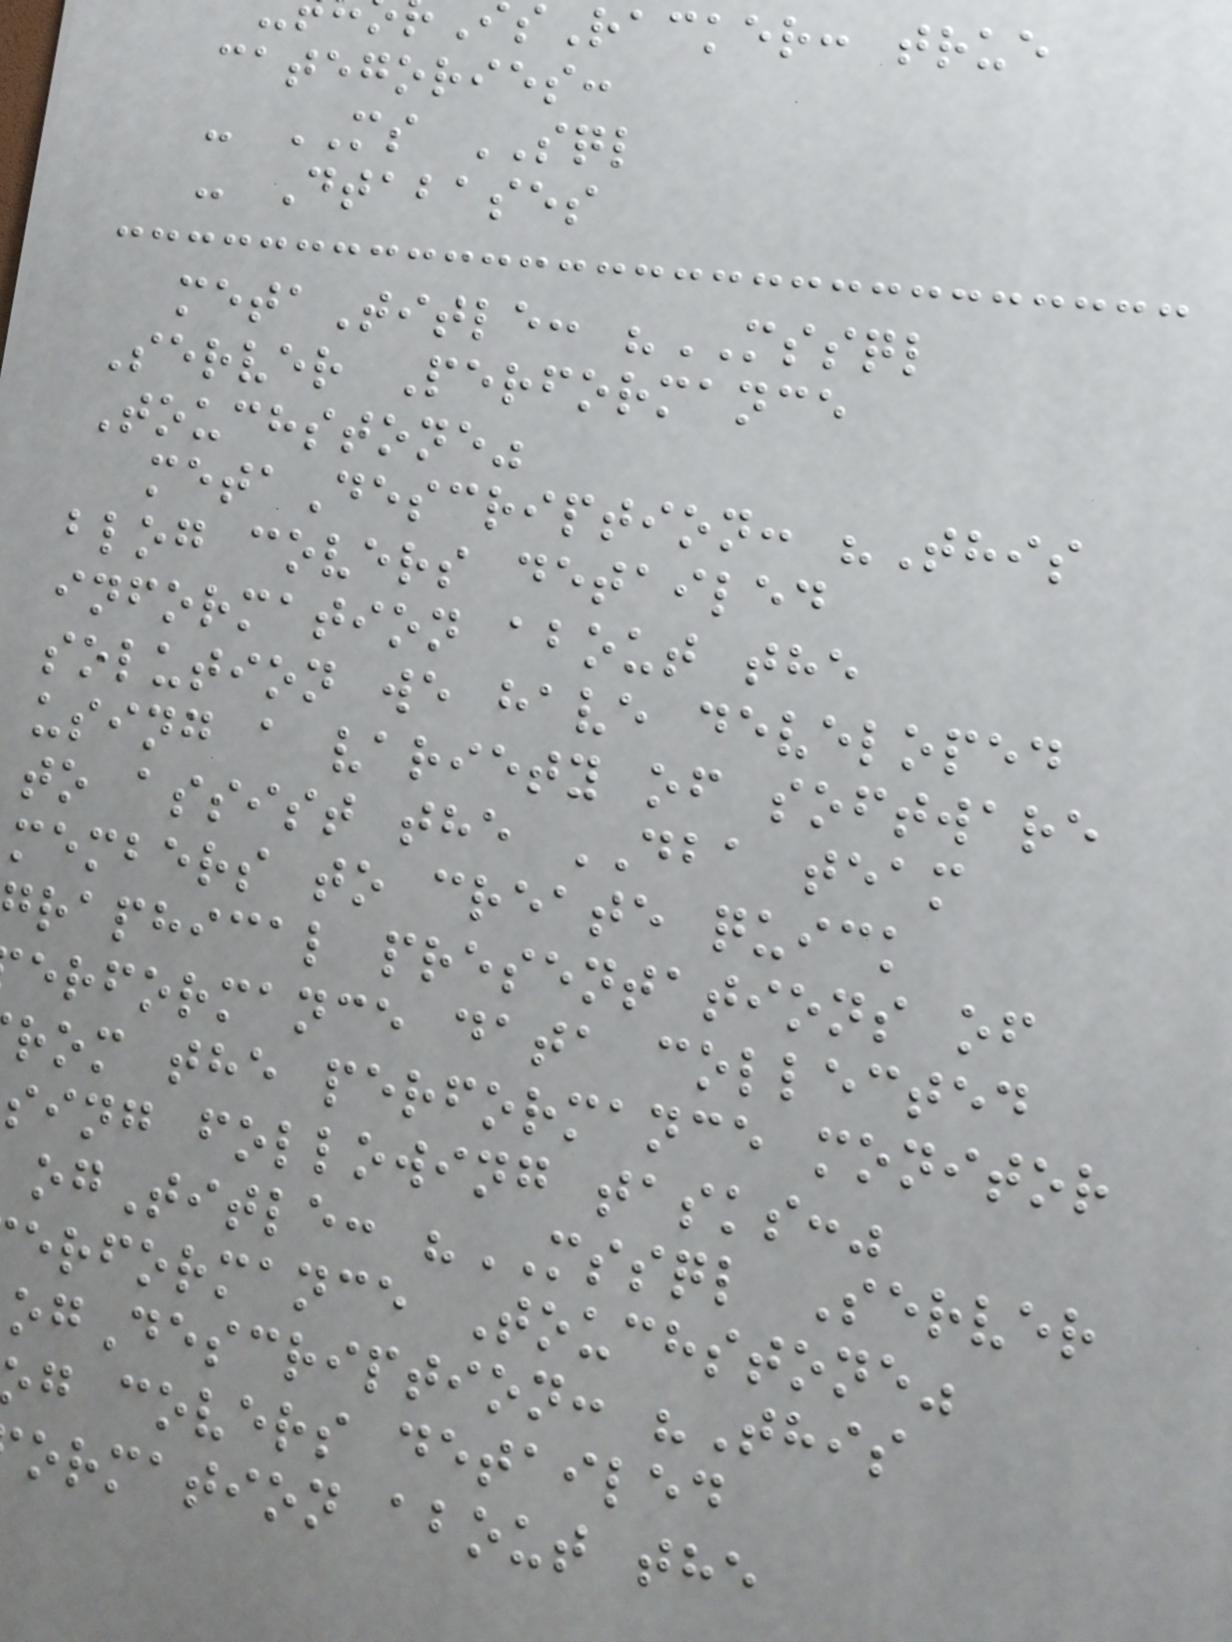sRacker: true
categories:
- MS SQL
- Dtabases
metaTitle: "MSSQL
Server Performance
Touchstone"
metaDescription: "This
blog covers detailed
information about the
solution we have developed
using a variety of software
to assist the DBA team
members to create quick
raphical presentations of
erformance data collected
rom the performance monitor
sing following tasks:"
ogTitle: "MSSQL Server
erformance Touchstone"
ogDescription: "This
g covers detailed
ormation about the
